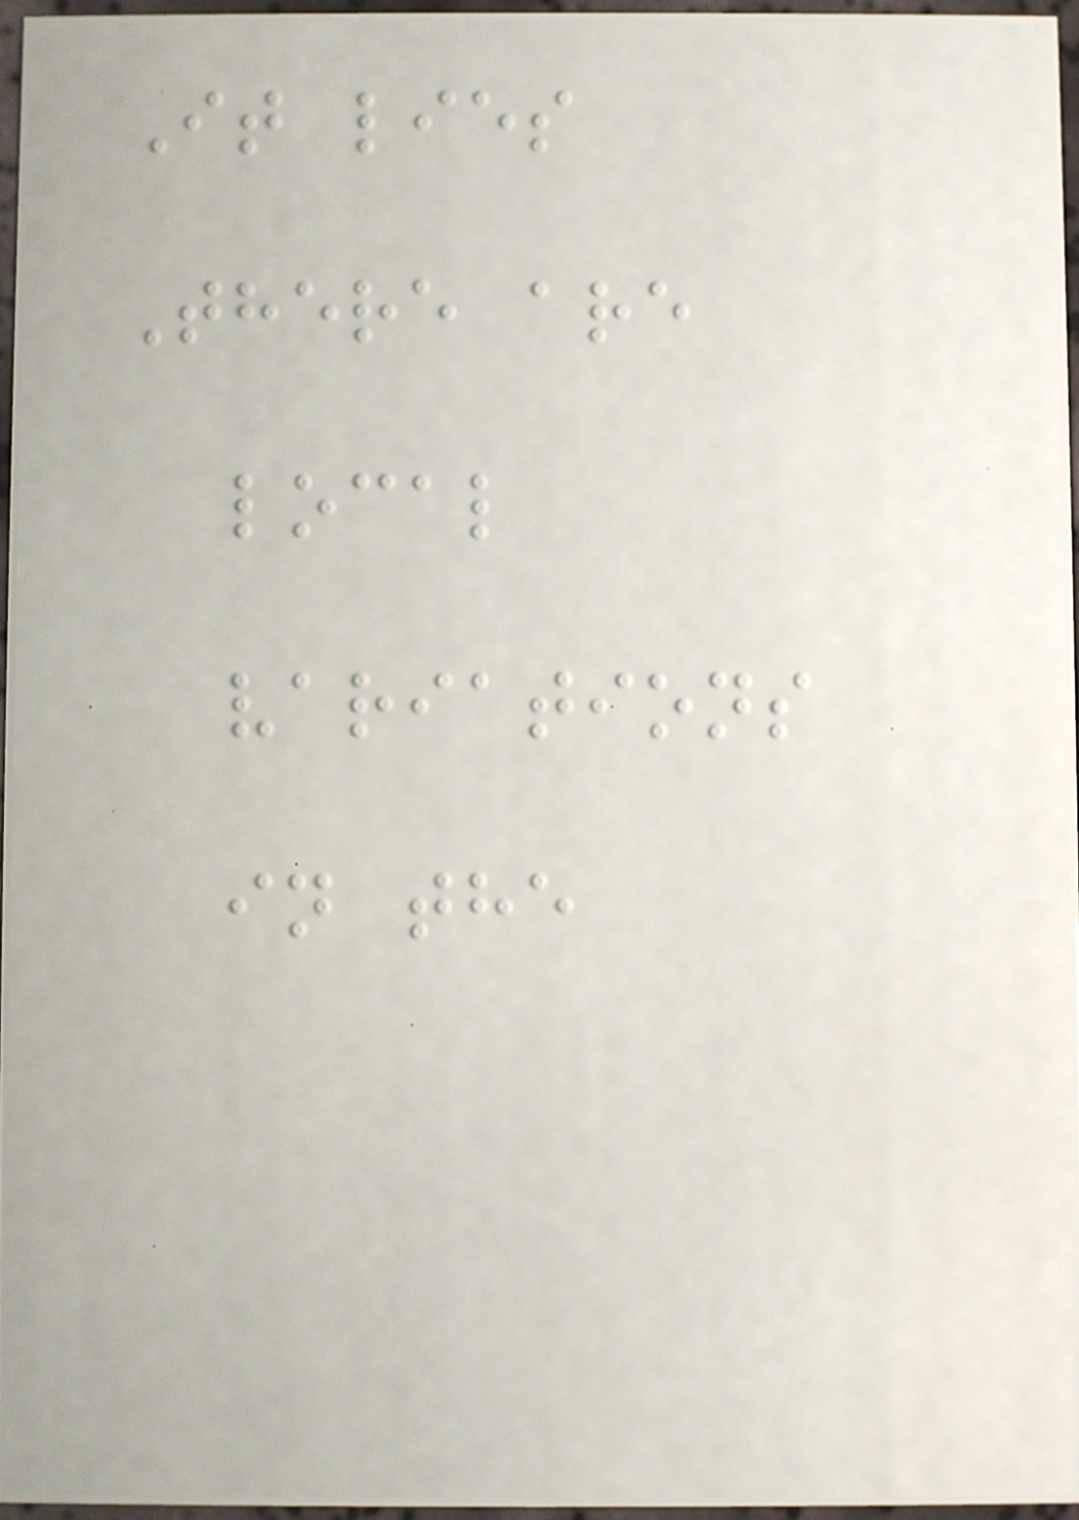It lies
There are
local
variations
in the
